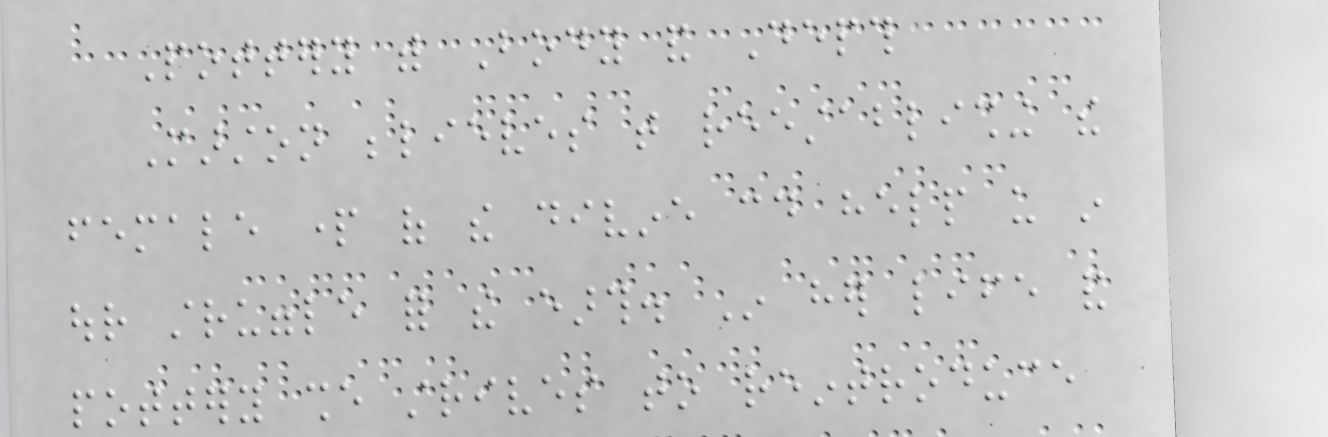Pottery with Body and Depth
Marston believes that reestablishing the
female part of the divine could help us in
our struggle for the earth. In her life and
pottery she strives to reintroduce
